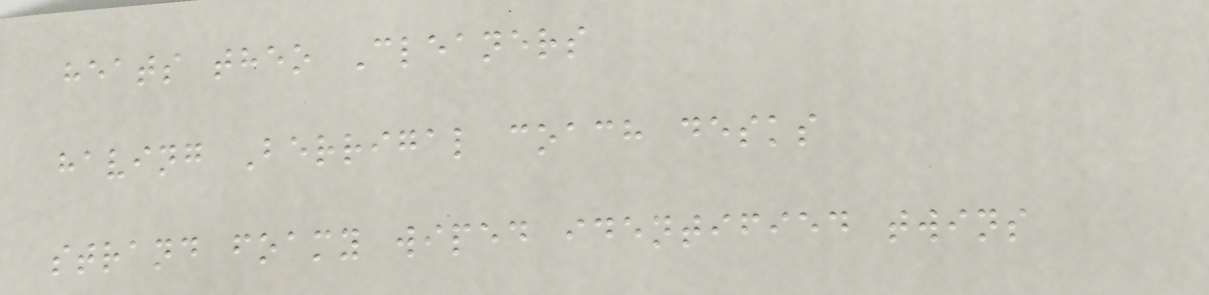heats theo Cleaners
having Berrigal coach desks
strand foamy wiped identified twins
